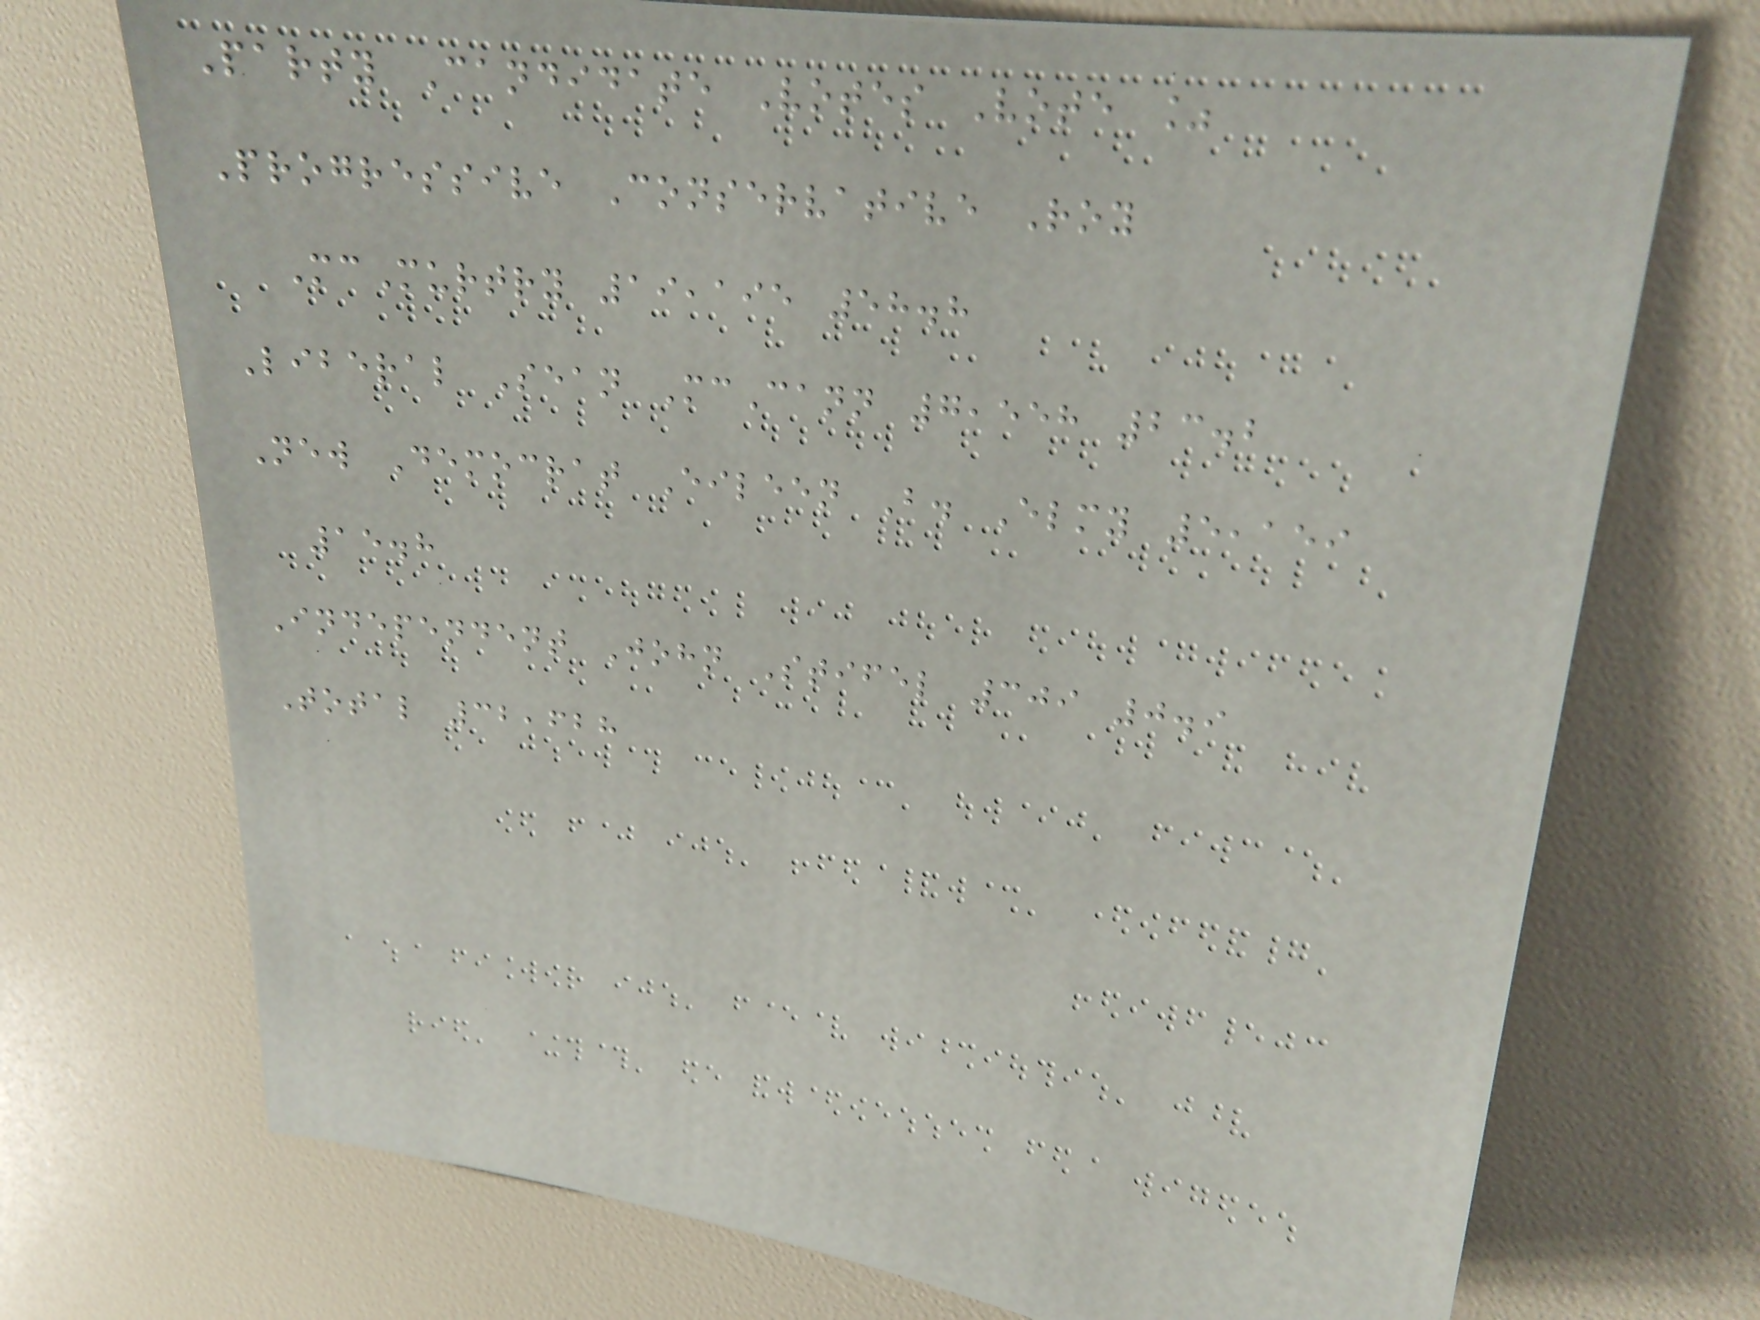Party Candidate Votes Vote %
Progressive Conservative Roy
McMurtry 19,195 58.8
Liberal Sean McCann 7,558 23.2
New Democrat Eileen B. Elmy 5,159
15.8
Independent John Stifel 309 0.9
Total 32,628
